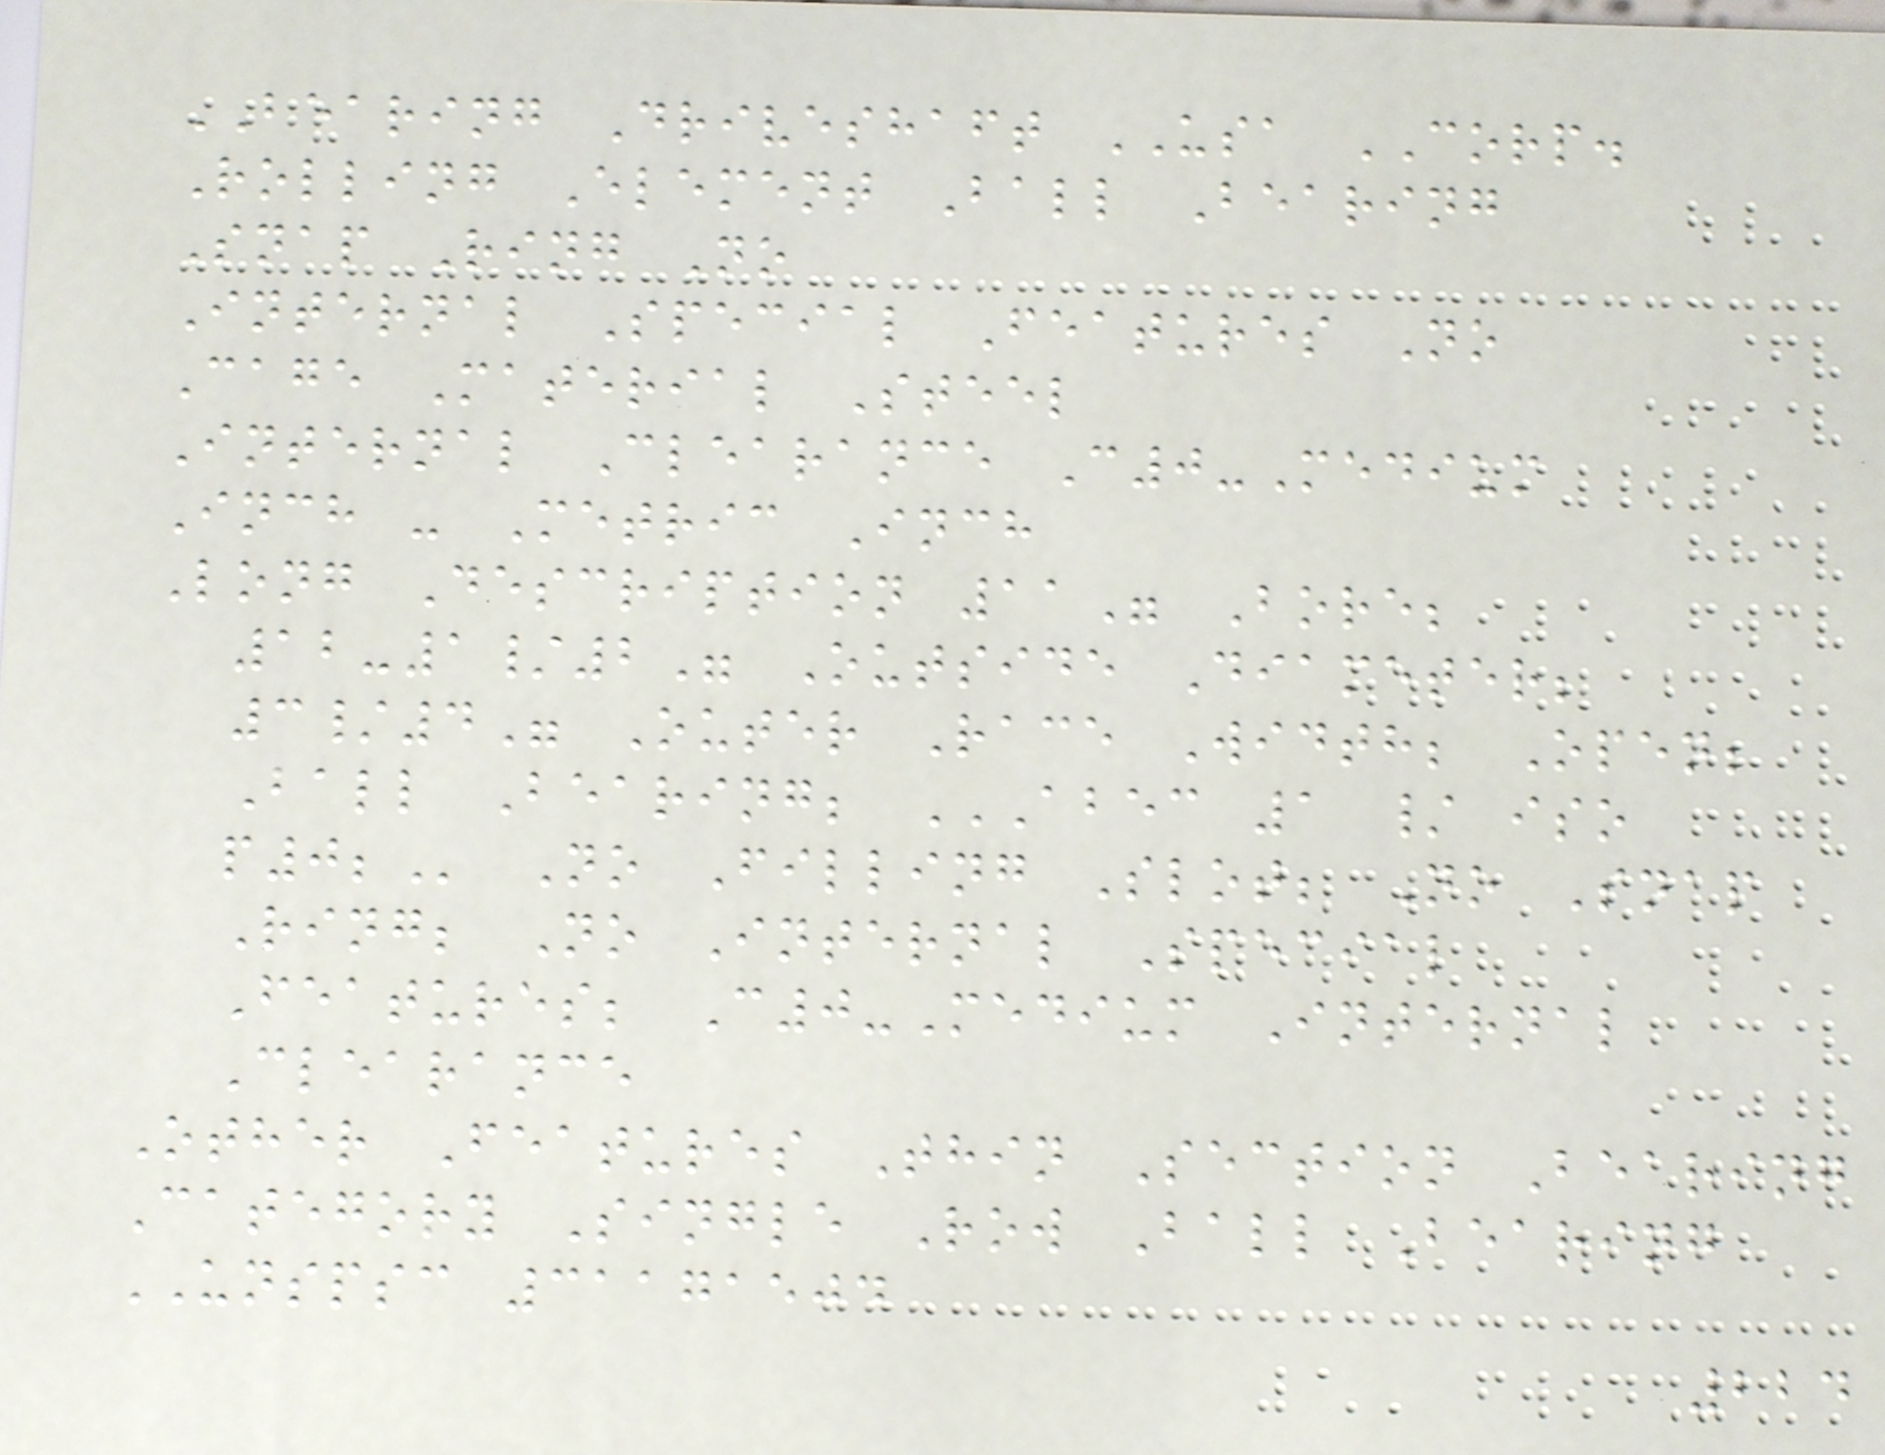BEARING Driveshaft USA CORP.
Rolling Element Ball Bearing
Snap Ring No
Internal Special Features No
Cage Material Steel
Internal Clearance C0-Medium
Inch - Metric Inch
Long Description 11" Bore;
12-1/2" Outside Diameter;
3/4" Outer Race Width; Open;
Ball Bearing; ABEC 1 / ISO
P0; No Filling Slot; No Snap
Ring; No Internal Special
Features; C0-Medium Internal
Clearance
Other Features Thin Section Bearing
Category Single Row Ball Bearing
UNSPSC 31171504
224
